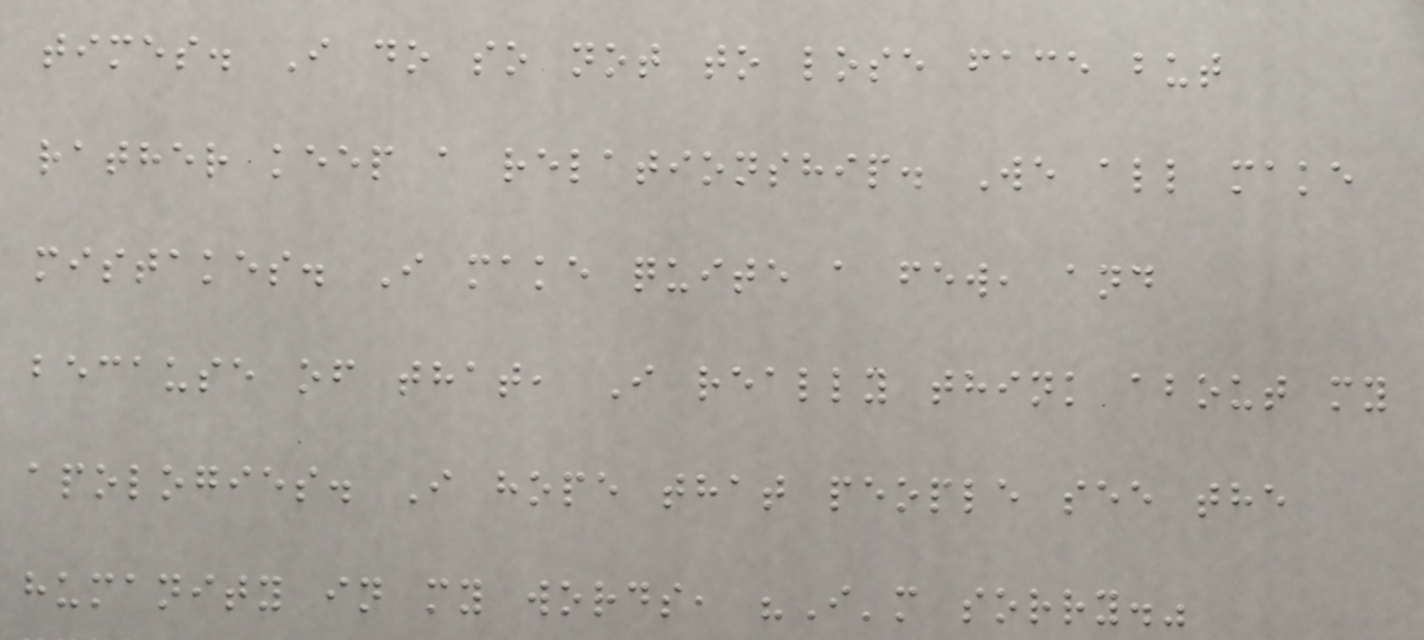times. I do so not to lose face but
rather keep a relationship. We all make
mistakes. I make quite a few, and
because of that, I really think about my
apologies. I hope that people see the
humanity in my words, "I'm sorry."
